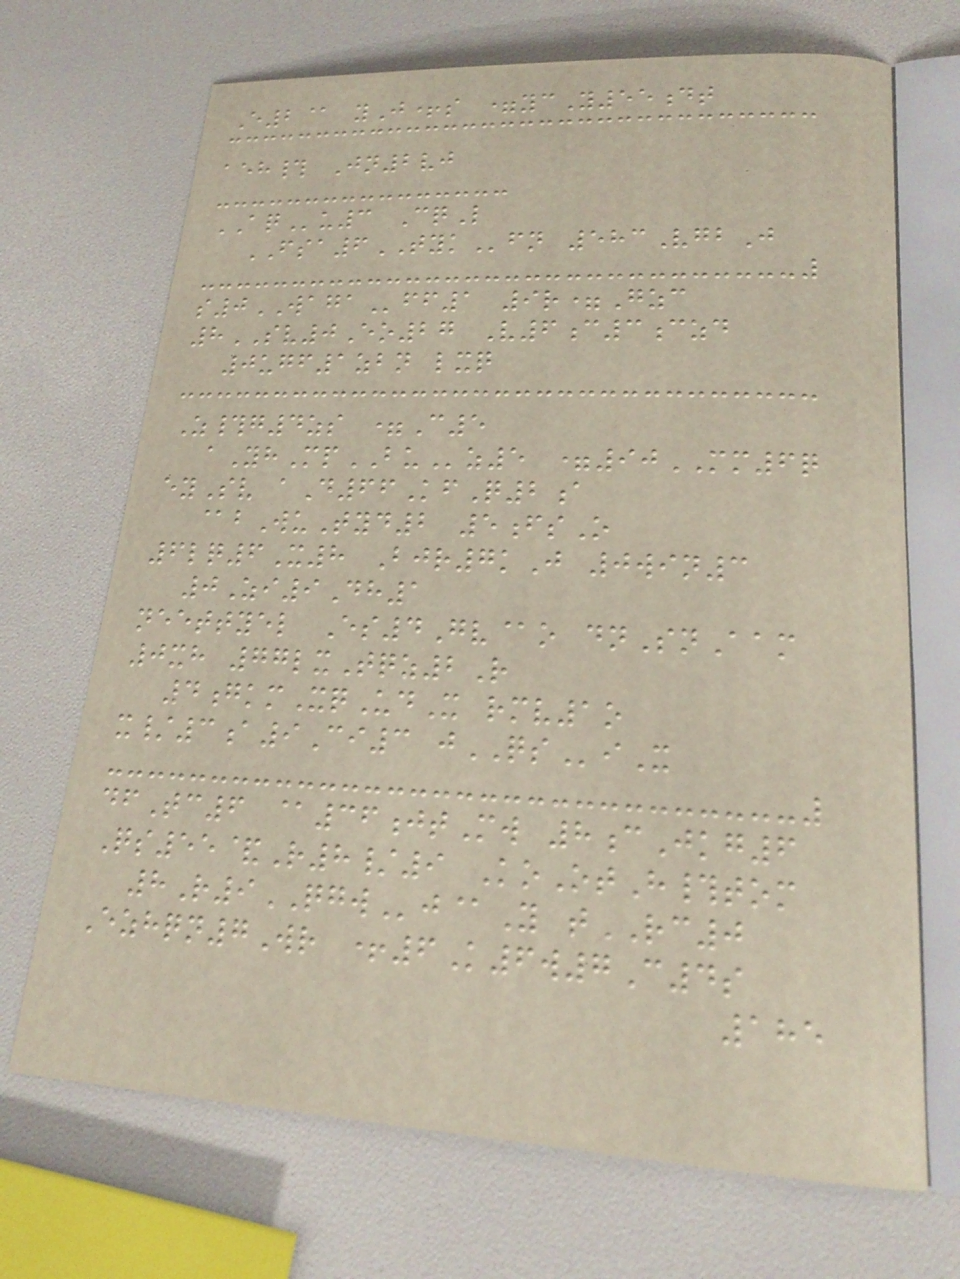E2@ yJ+s =ycY55dt
aeh# Jn2vj
AQu3 CqL
FSA6TYKfn 583VgbJ
s0WAGAff1 9r=Gzc
8SV0Eo27 V6c3czd
0ugf1zbn lxq
Z#g4zs =C5
aYhMpBUz5 =90MM6q
eySv aD66KfQ2a
@bWuTyd2 5fsO
6lq6X8 Bjr7kJ 0win3
0Zi9Dh1
neettyel Es4Gv@o dnSnAam
0xh 77lxTqz2R
4gkmXqUdX rmv1o
x/3a9Ci3 jQSiX
dfTc6 @36jtMw 8cJkg6
Qs55&R8/9 KoOtH#tom
8R9QGWj@Y tRC0
Ezhqn7Wr +6K6w7C4s
185
